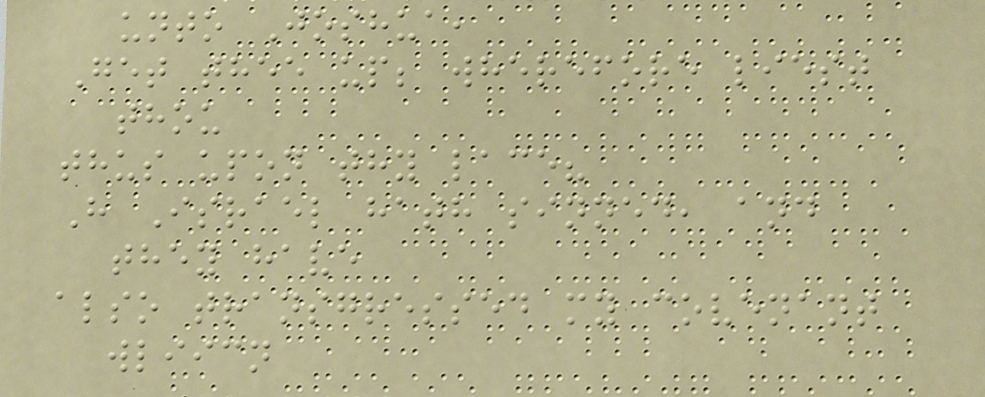unto Joshua,
Get thee up; wherefore liest
thou
thus upon thy lace?
H Israel hath sinned, and
they have
also transgressed my covenant
wliicn
